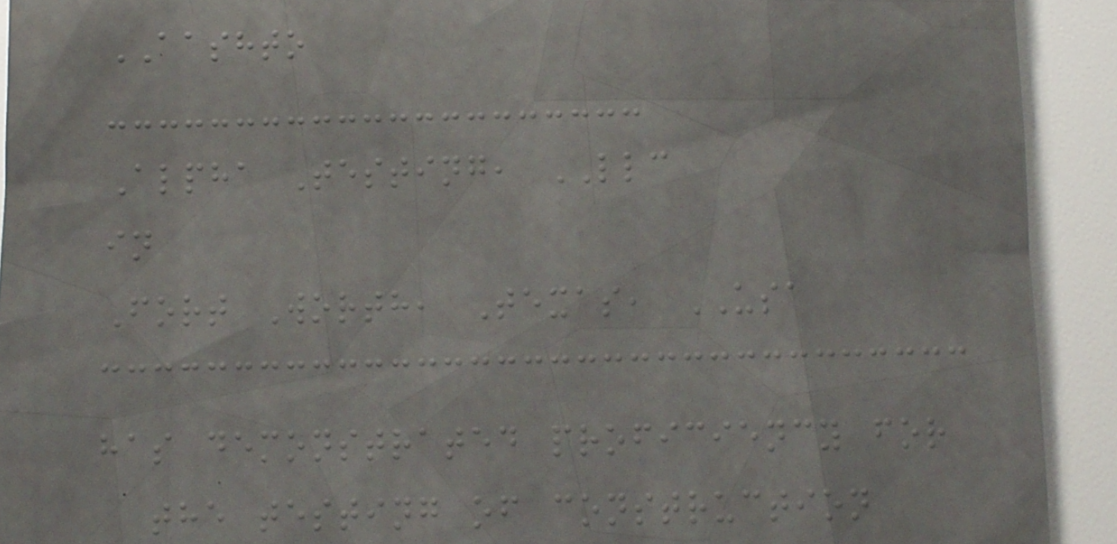AASHTO
Alpha Testing, LLC
in
Fort Worth, Texas, USA
has demonstrated proficiency for
the testing of construction
